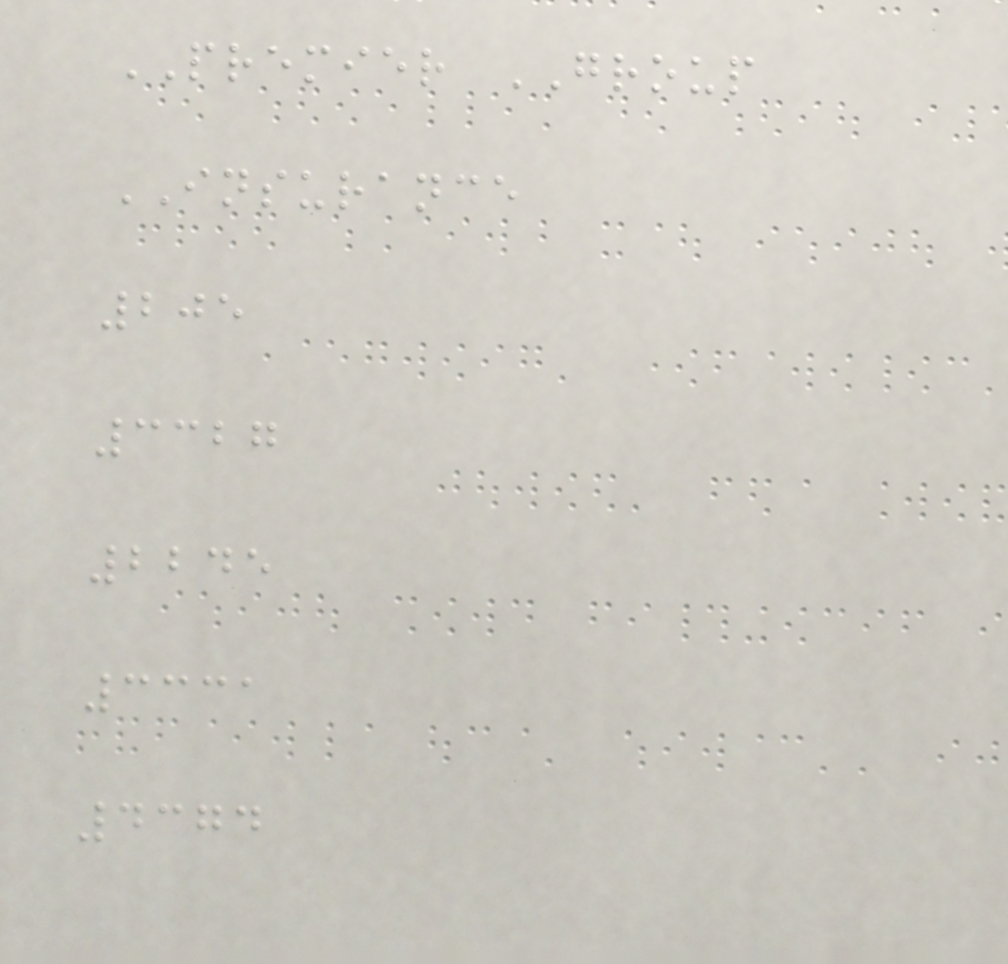PREMIER GROUP
INSURANCE
205
3327
2245
3331
4374
